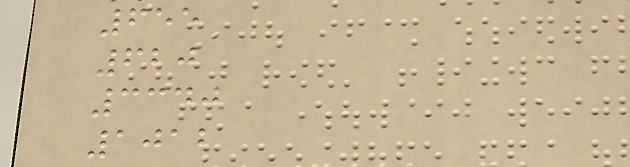655
620
3340
1012
